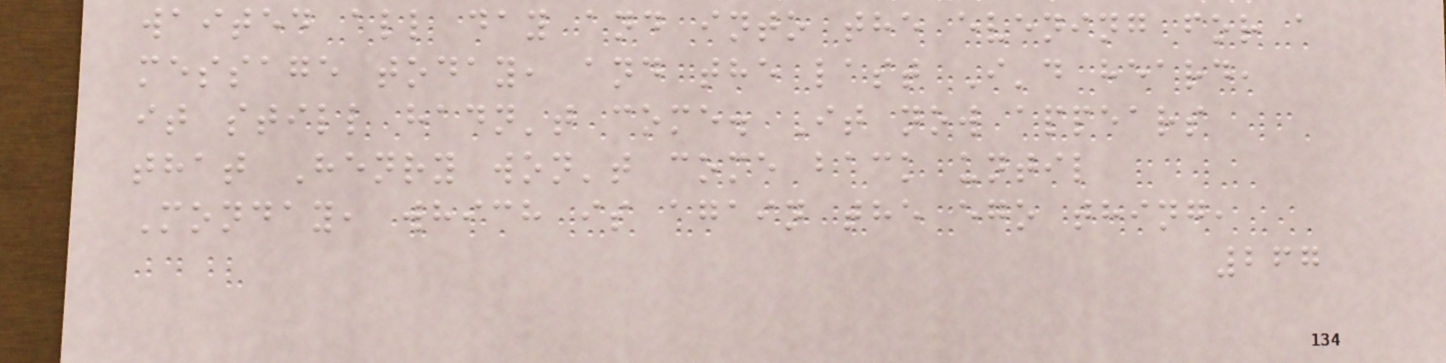waited all day and into the evening for a
message today, and the last I'd heard,
it still hadn't come. It now appears
that Henry won't come back until
Monday, which is again the ego thing,
267
